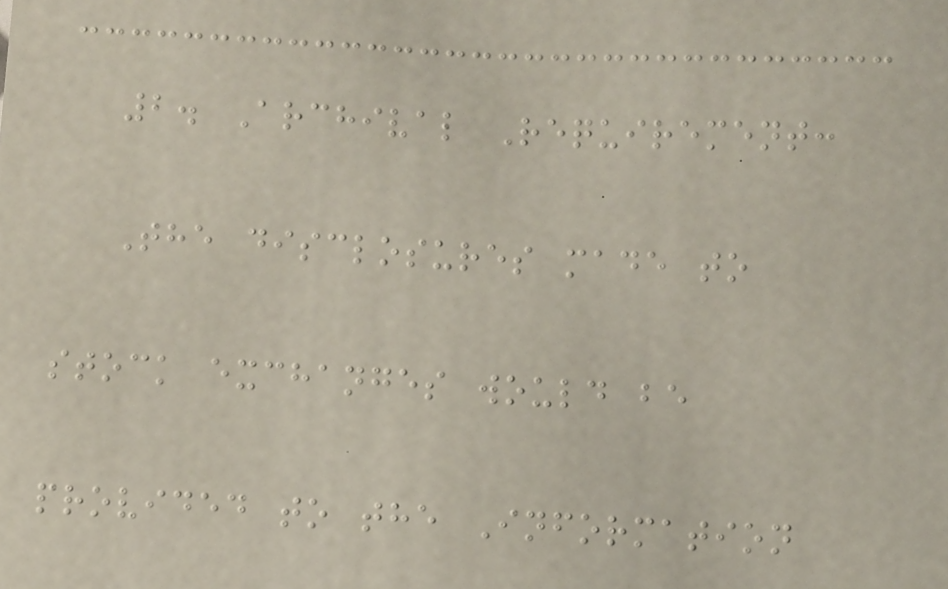2. Archival Requirement:
The disclosures made to
stock exchanges would be
provided to the Information
